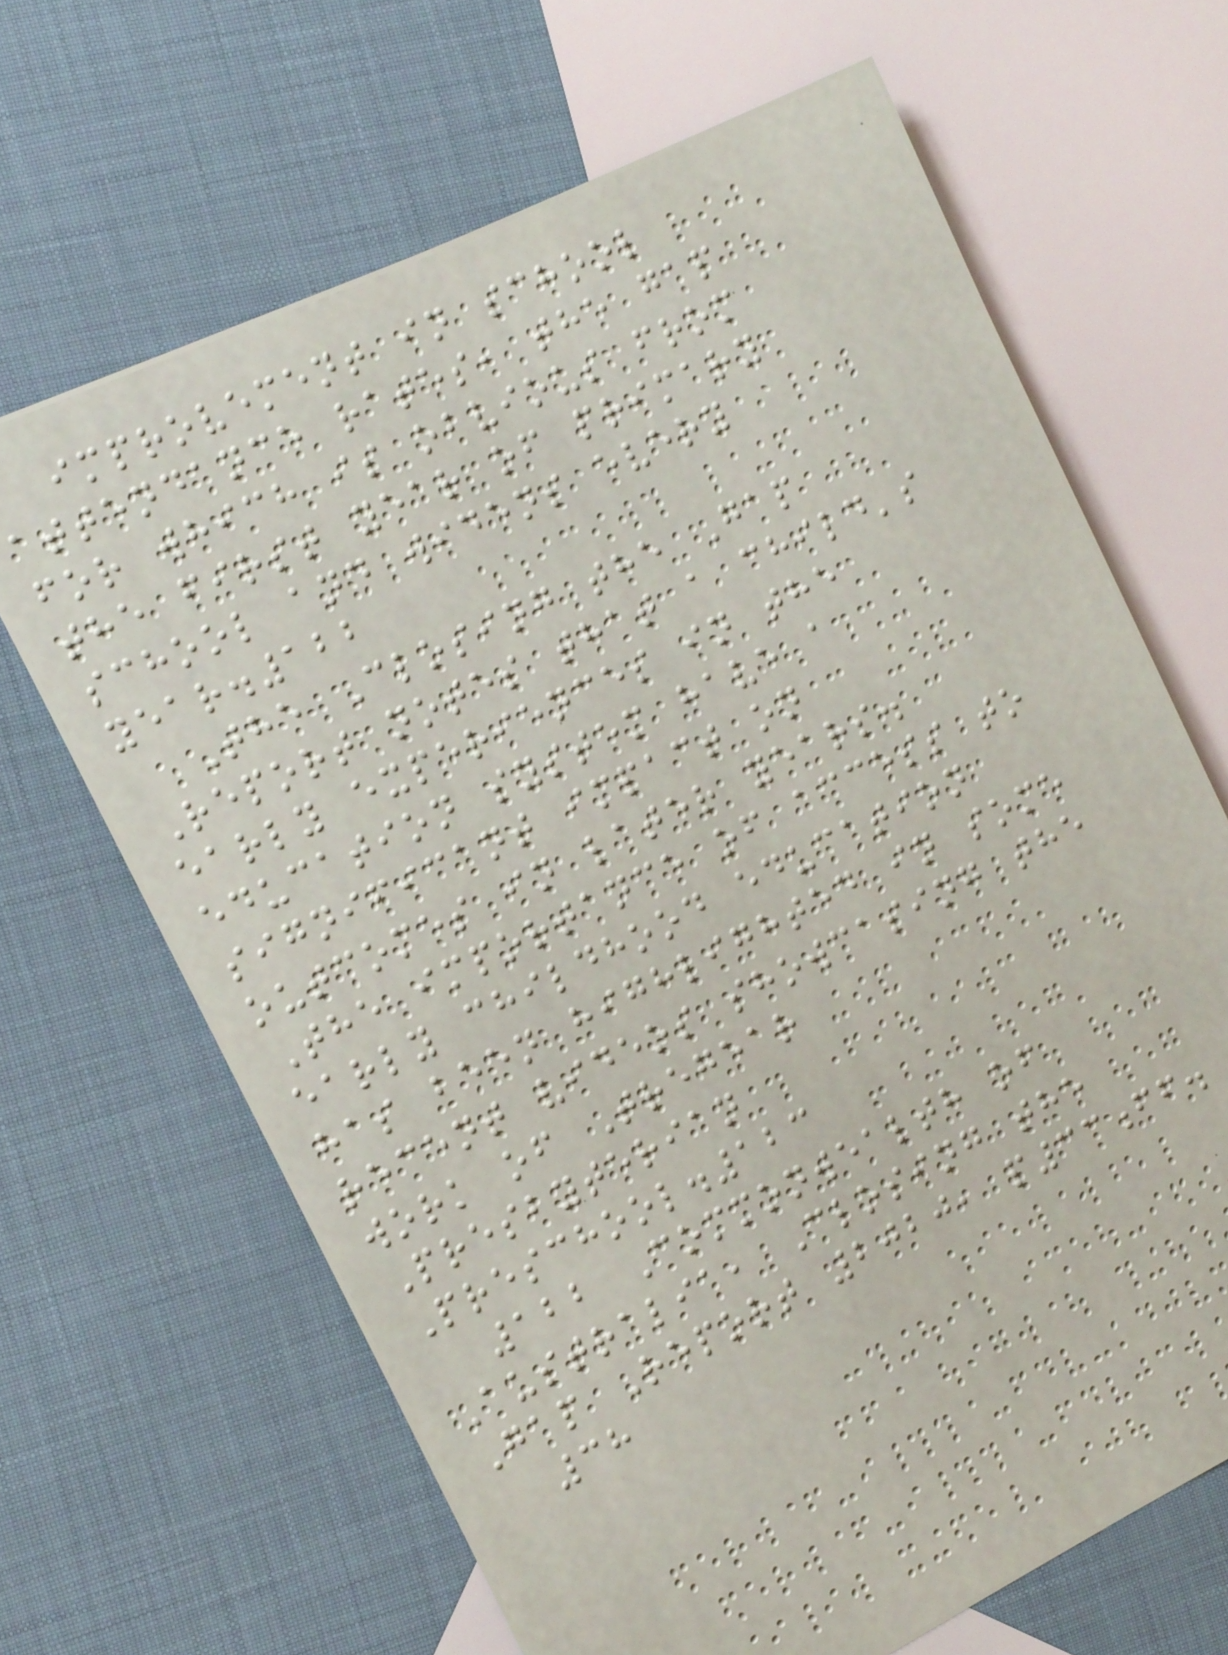improvement in school
attendance rates, the gap
for which is obvious from
the first year of primary
school and widens every
year.122
The Closing the Gap
Report notes that a child's
early experiences in the
education system have a
significant impact on
outcomes in later years.
The importance of access to
early childhood education
has been highlighted in some
recent videos showcasing the
work of Tregear
Presbyterian
Preschool.123
122 Commonwealth of
Australia, Closing the
Gap Report 2020, p33ff.
38
